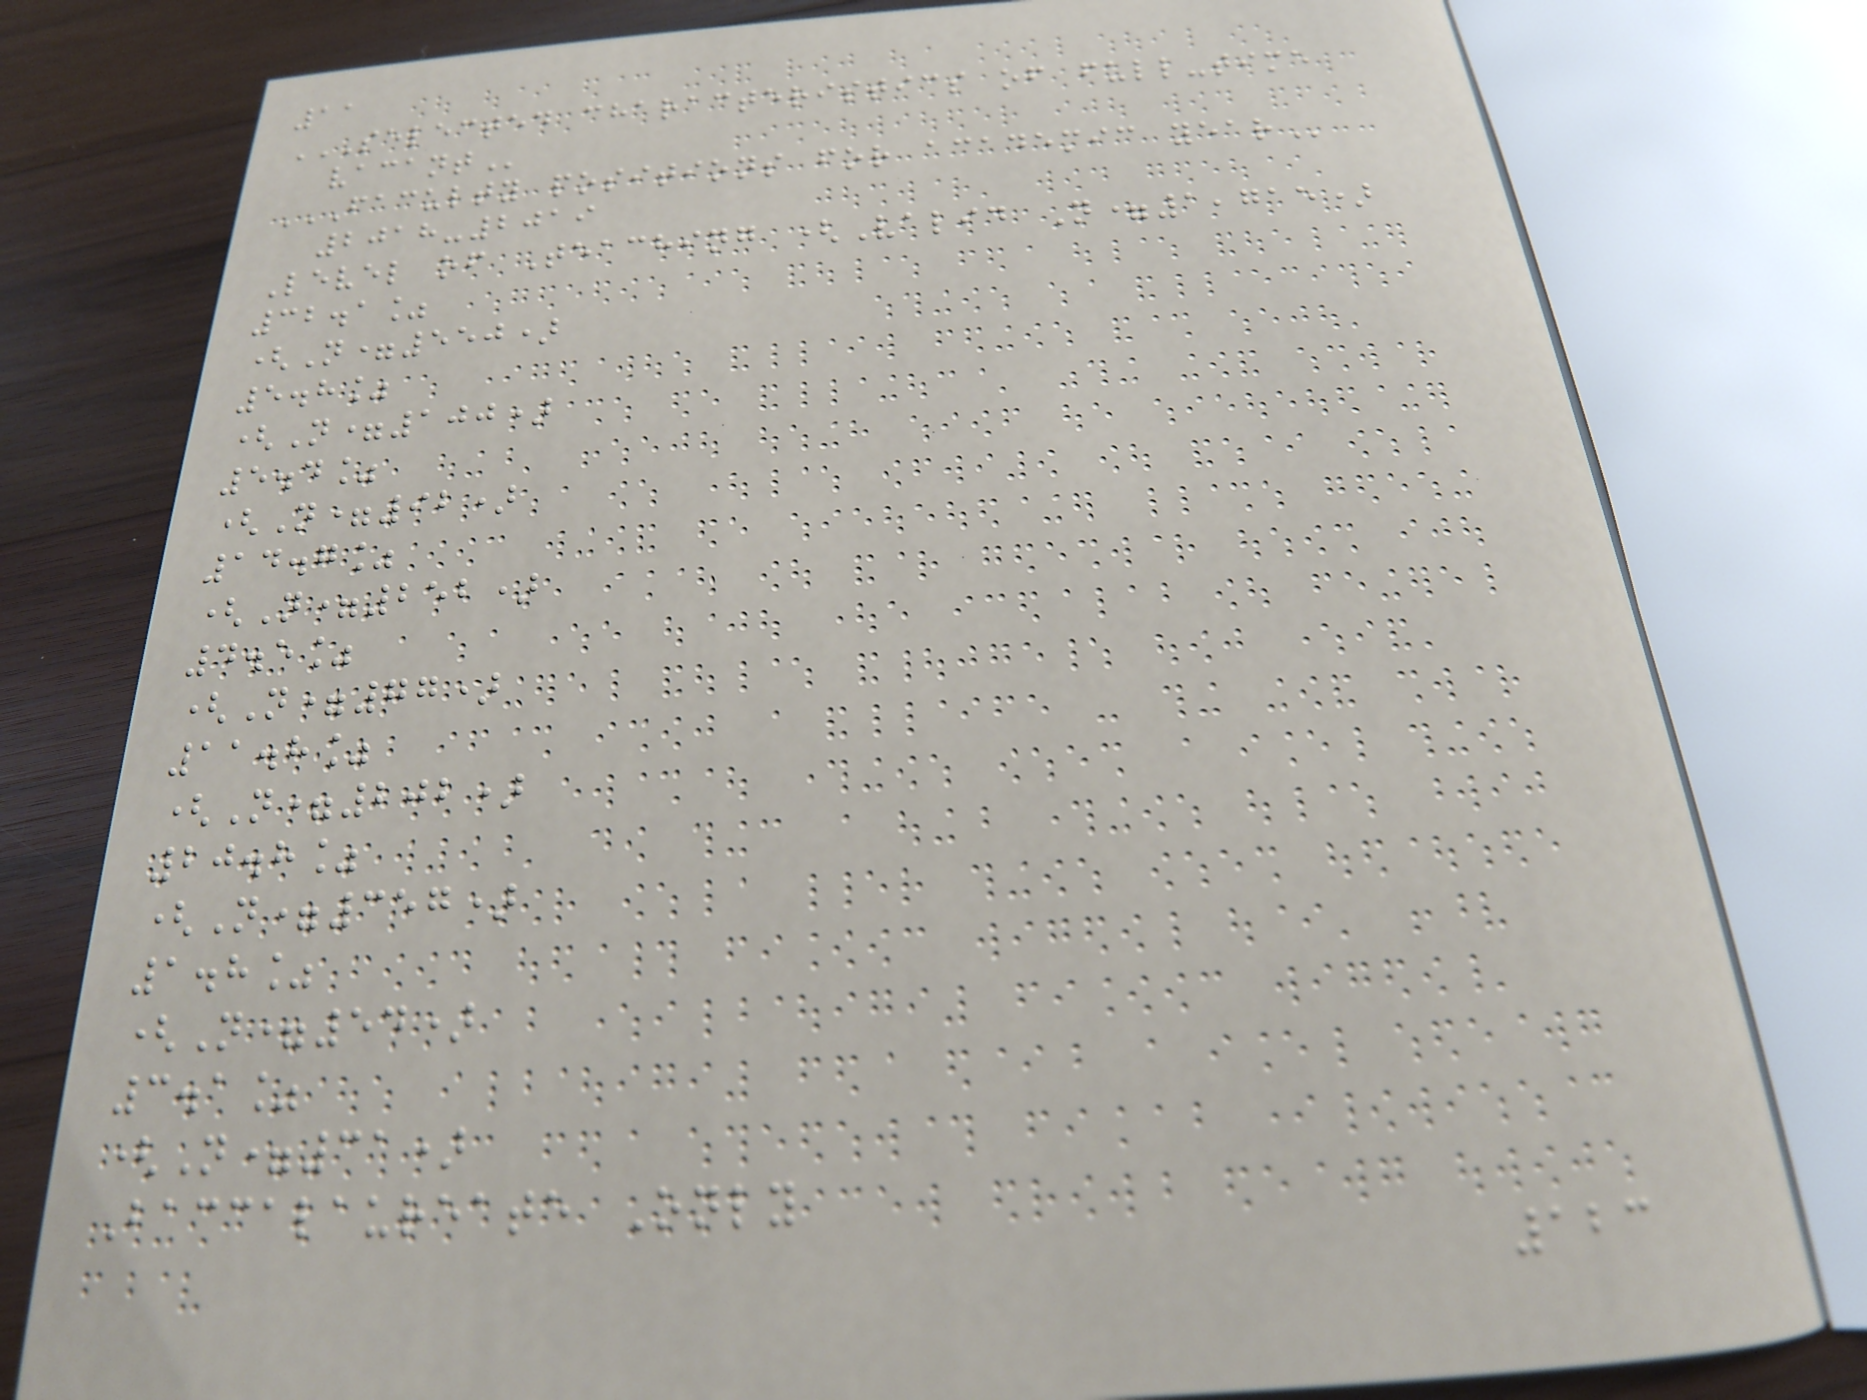11
SELECTED CHARACTERISTICS OF FULL-TIME
VACANT
FACULTY POSITIONS FOR ACADEMIC YEAR
2018-2019
Level of Teaching (Valid N=1,715)
32.1%
(N=550)
5.8%
(N=100)
5.4%
(N=92)
14.7%
(N=252)
4.5%
(N=77)
11.8%
(N=202)
20.8%
(N=357)
1.8%
(N=54)
3.1%
(N=31)
Baccalaureate Only
123
